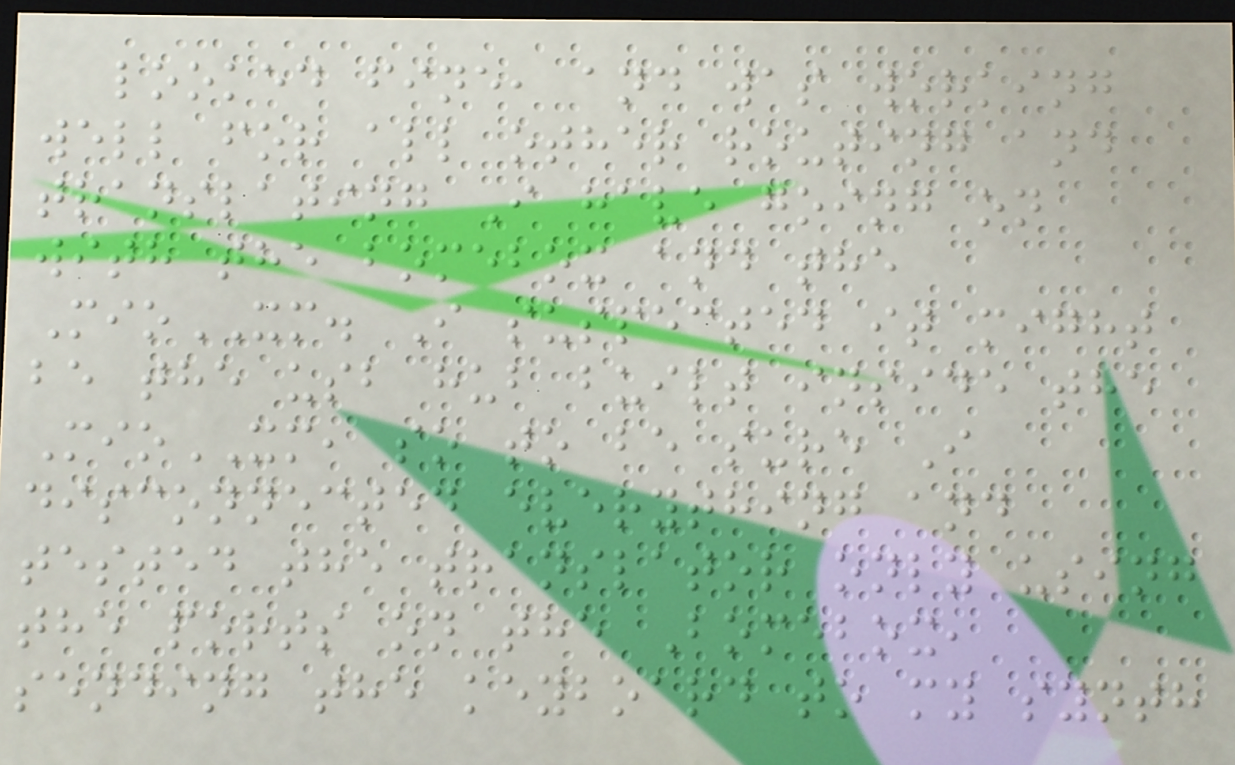looked fine, and was working
well for all other routing and
translating I have going on
with the bomebox and the
MioXM. I suspected it might
be the usb hub built inside the
MioXM, so to be sure I
disconnected everything and
tested the translator only using
the ports on the Bomebox,
sending the keyboard to my synth
